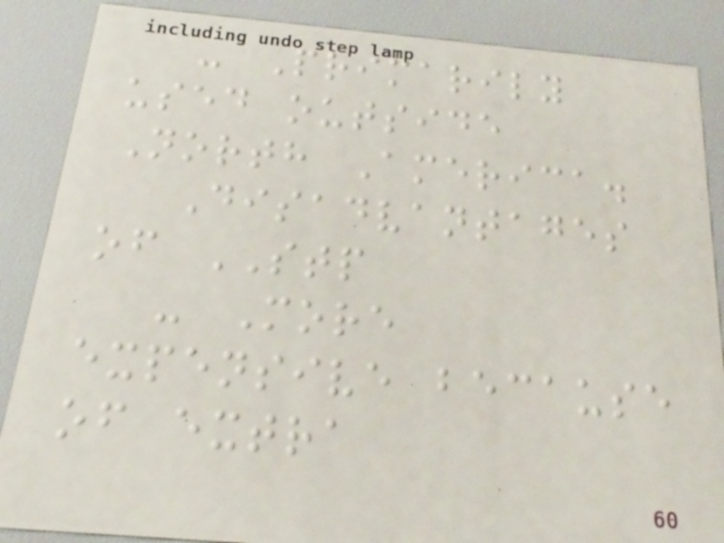- Primarily
used outside
North America.
Disadvantages
of STP
- More
expensive because
of extra
